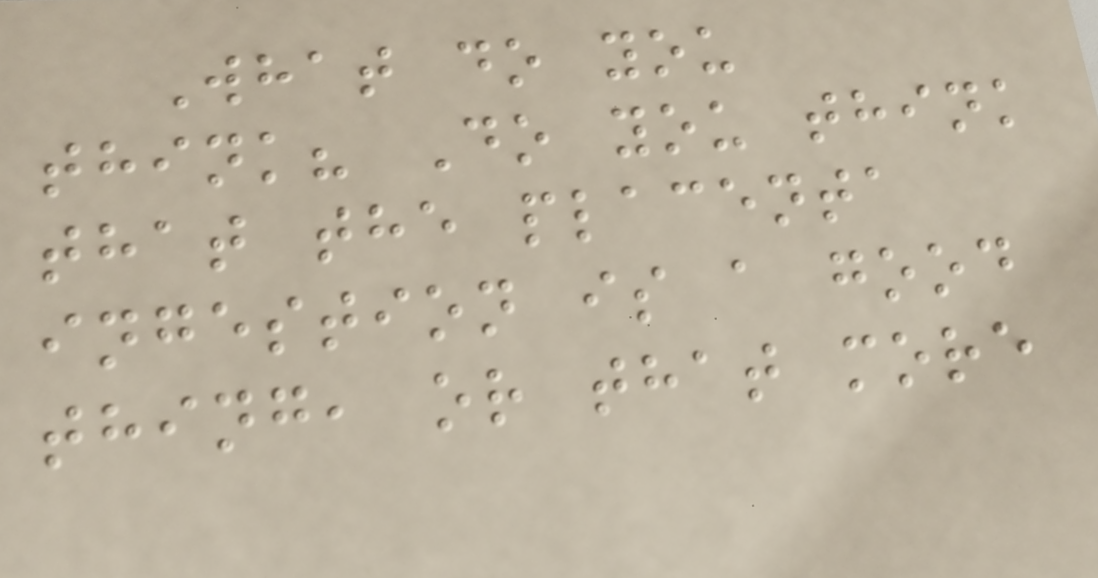What do you
think? Do you think
that the placenta
ingestion is a good
thing, or that more
